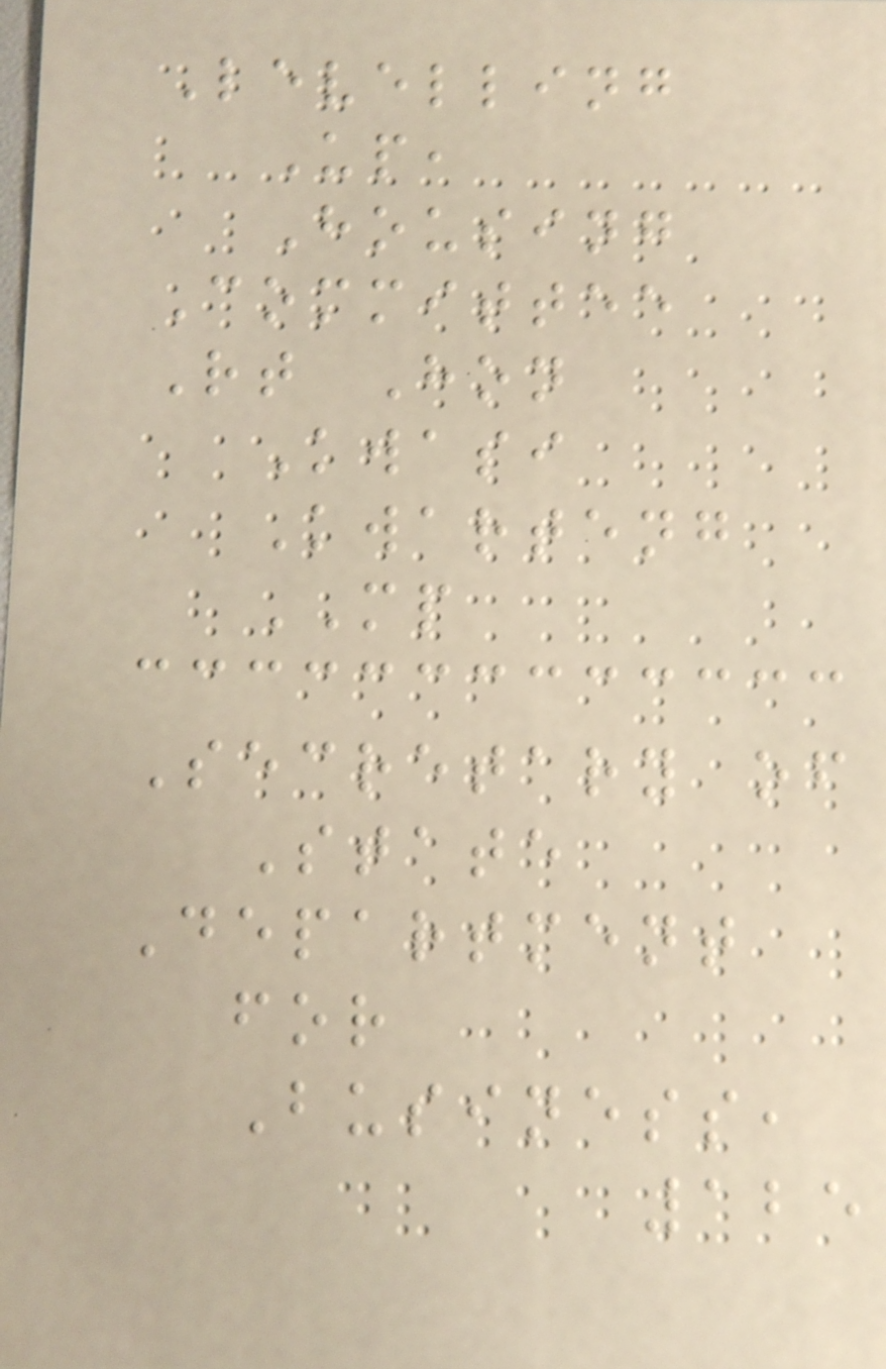Levelling
Up,
Housing
Committee
Rt Hon
Kwasi
Kwarteng
MP
Secretary of
State
Department
for
Business,
125
